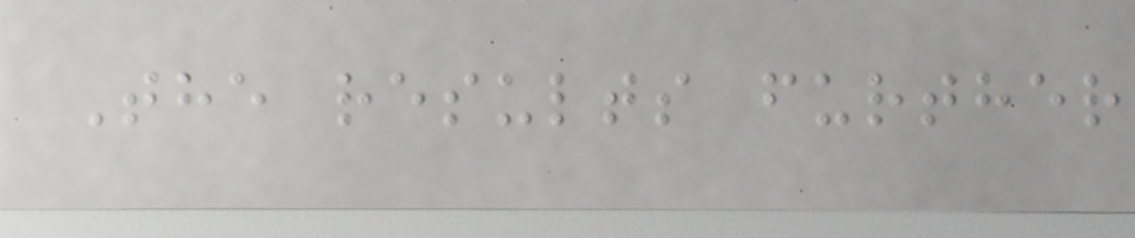The results further
